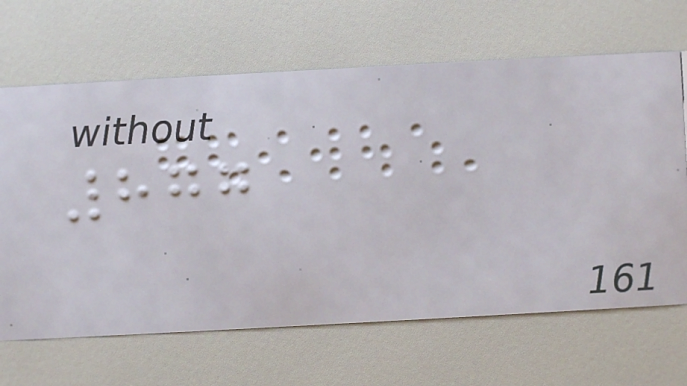877
